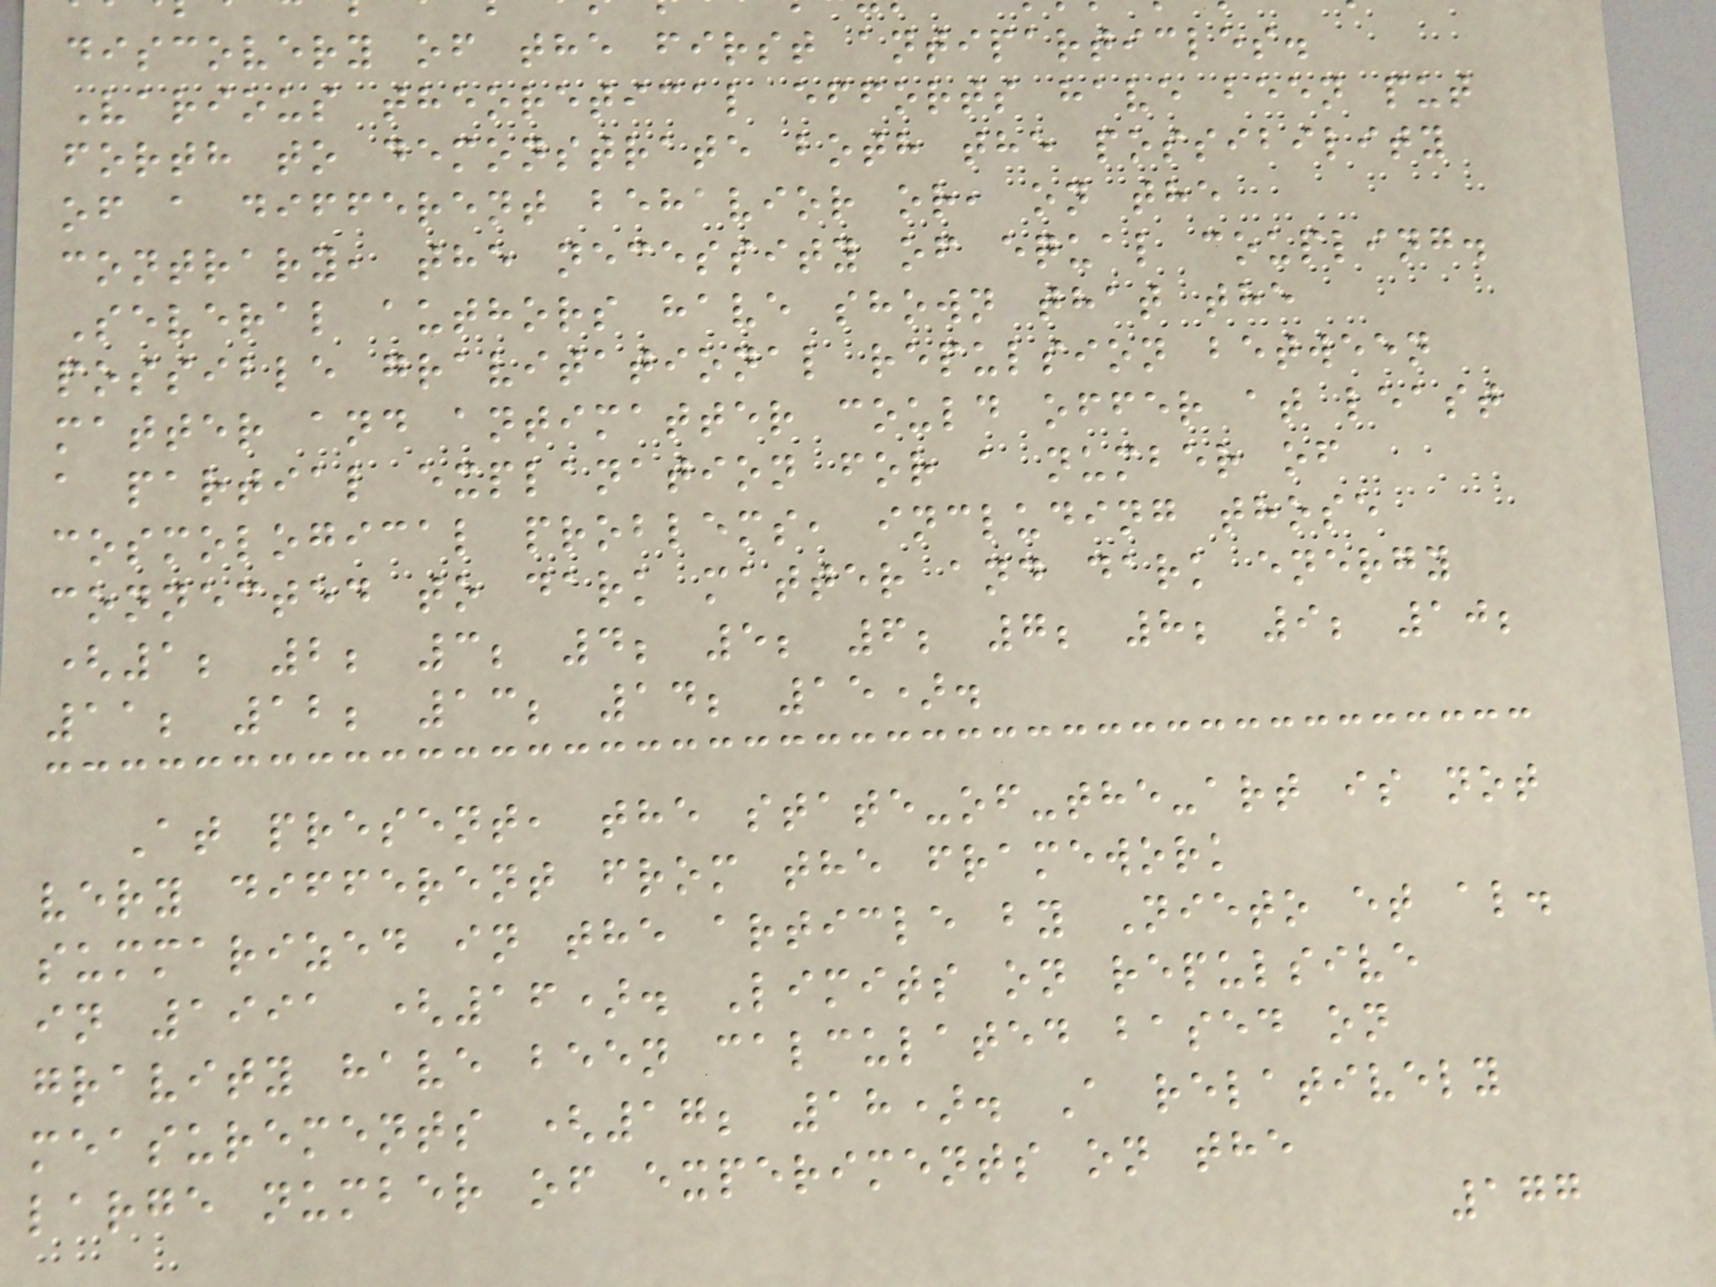discovery of the first antiparticles.
Various theoretical efforts have been put
forth to demonstrate both the possibility
of a different behavior or, on the
contrary, the necessity of equal coupling.
Several authors have shown that the
possible gravitational repulsion between
matter and antimatter could offer at least
a partial explanation for a number of
cosmological problems, including those
connected to dark matter and dark energy
(1; 2; 3; 4; 5; 6; 7; 8; 9; 10;
11; 12; 13; 14; 15).
At present, the state-of-the-art is not
very different from the framework
summarized in the article by Nieto et al.
in 1991 (16). Limits on repulsive
gravity have been calculated based on
measurements (17; 18). A relatively
large number of experiments on the
177
